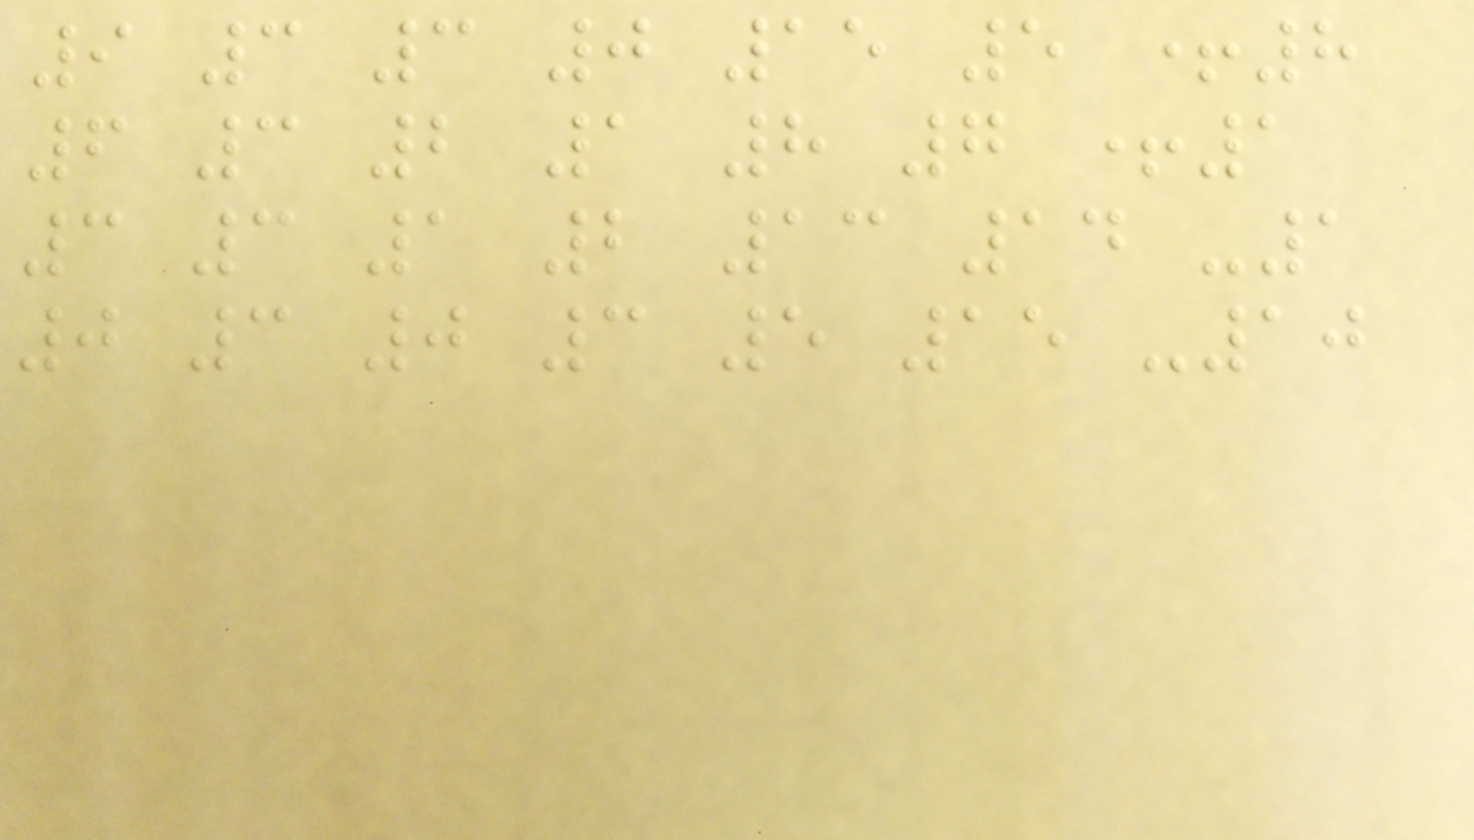9 3 3 0 15 5 +8
6 3 2 1 8 7 +1
3 3 1 2 13 14 -1
0 3 0 3 5 15 -10
